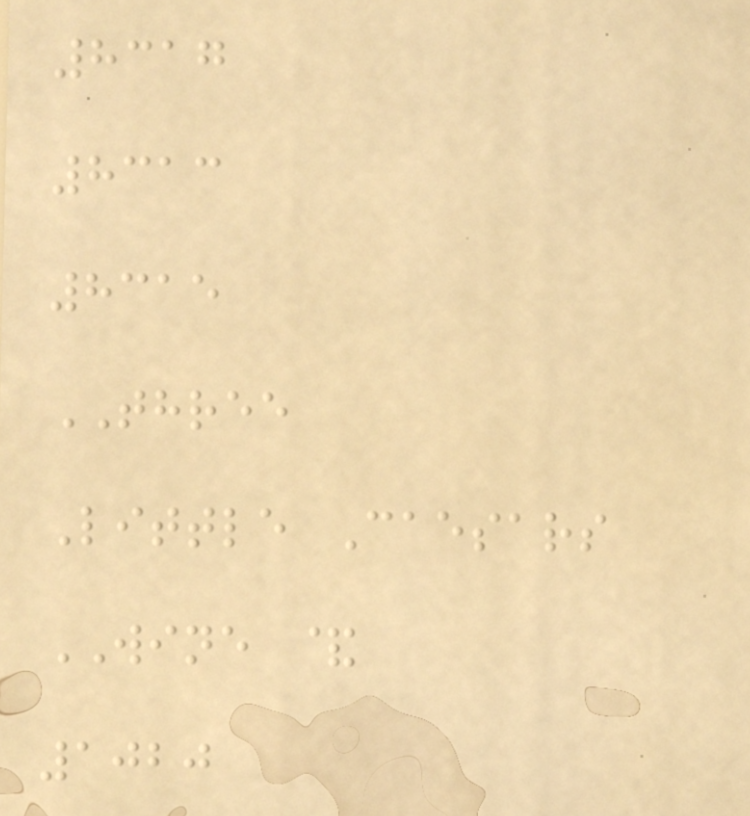8317
8313
8315
THREE
Little Caesars
WINE &
1020
